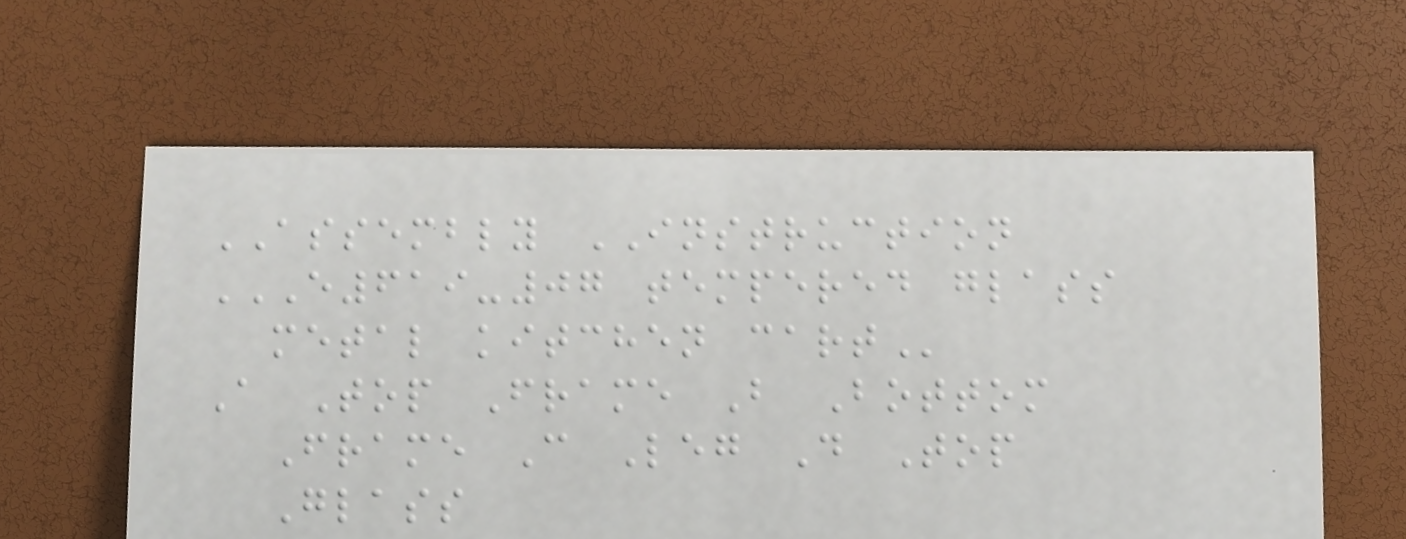ASSEMBLY INSTRUCTION
E619-07 TEMPERED GLASS
METAL KITCHEN CART
A Top Frame B Bottom
Frame C Leg D Top
Glass
